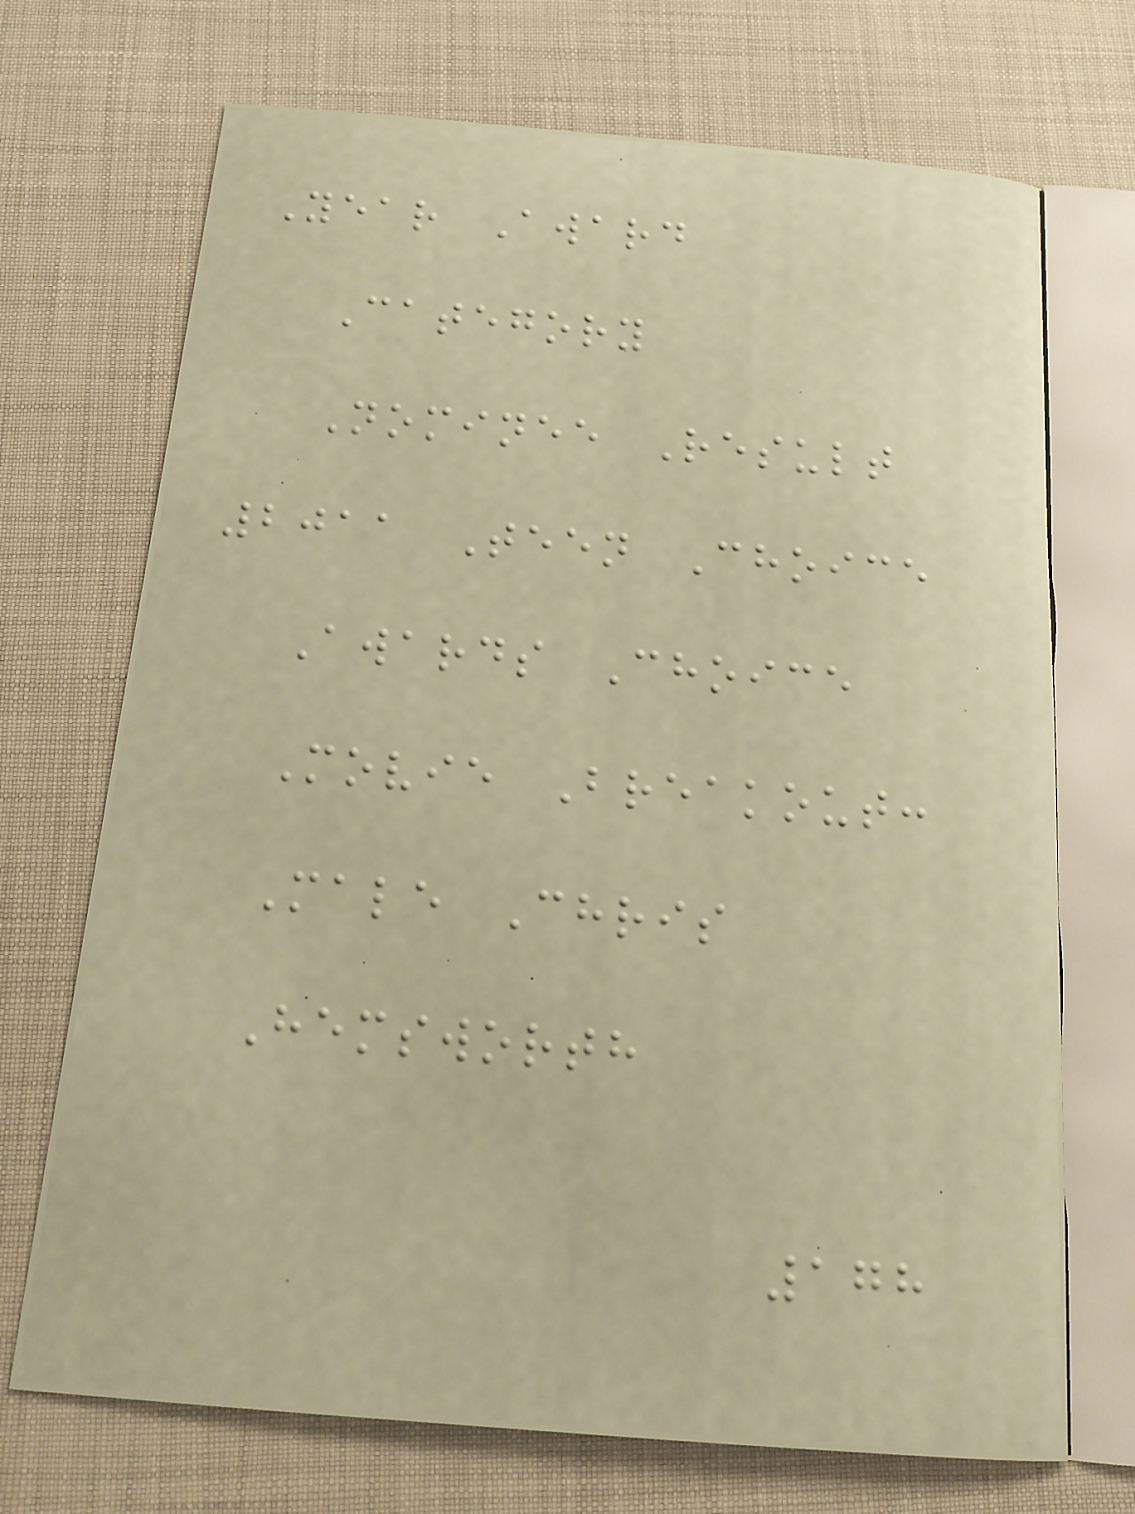Year Award
Category
Nominee Result
2011 Teen Choice
Awards Choice
Movie Breakout:
Male Chris
Hemsworth
178
